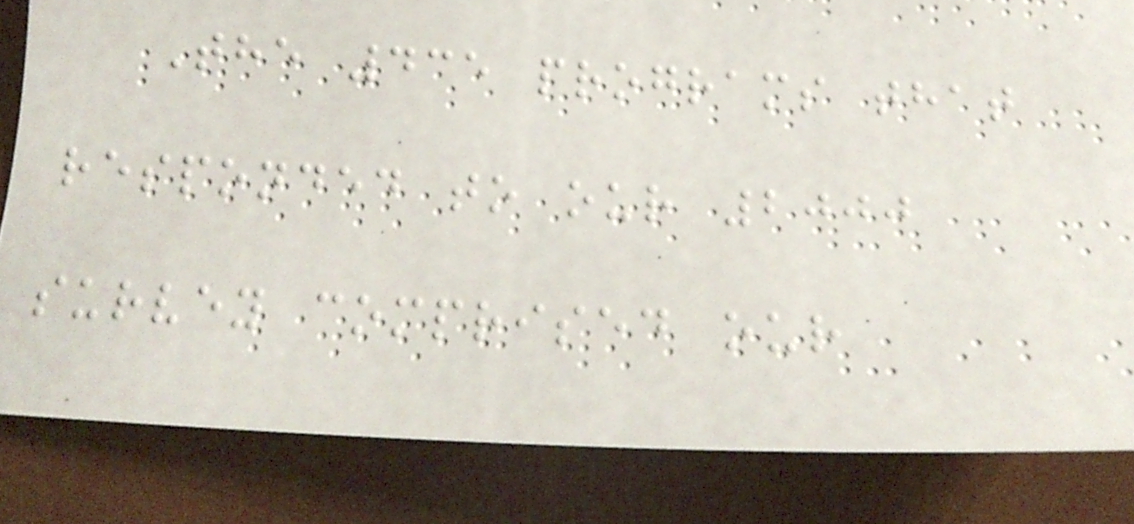The 435 programs that
responded to our 2000
survey comprised our
